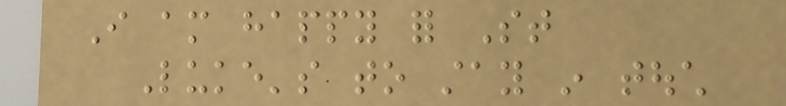I am happy for St
Luke's to stay in touch
